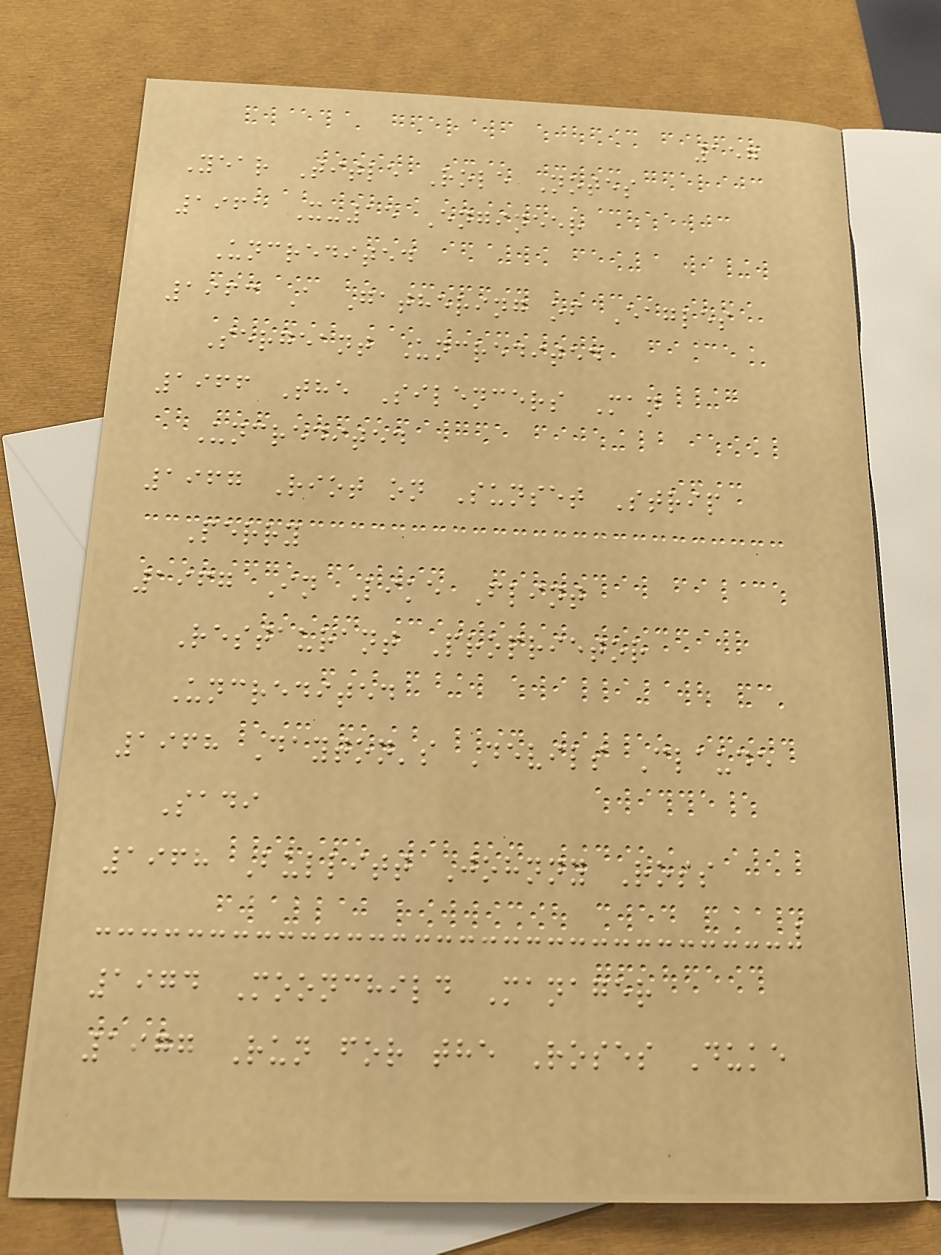157
Year Title Role Notes
1961 X-15 Engineer
Uncredited
1963 A Gathering of Eagles
Sergeant Uncredited
1966 The Silencers Man
Uncredited
1967 Riot on Sunset Strip
Perry
1967 In Like Flint
Restaurant Proprietor
Uncredited
1968 Dayton's Devils Claude
Sadi
1968 Bullitt Johnny Ross
1974 Moonchild Manager
1977 Run for the Roses Duke
